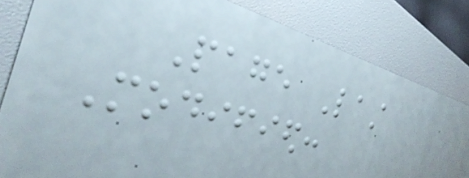Page Last
Modified:
